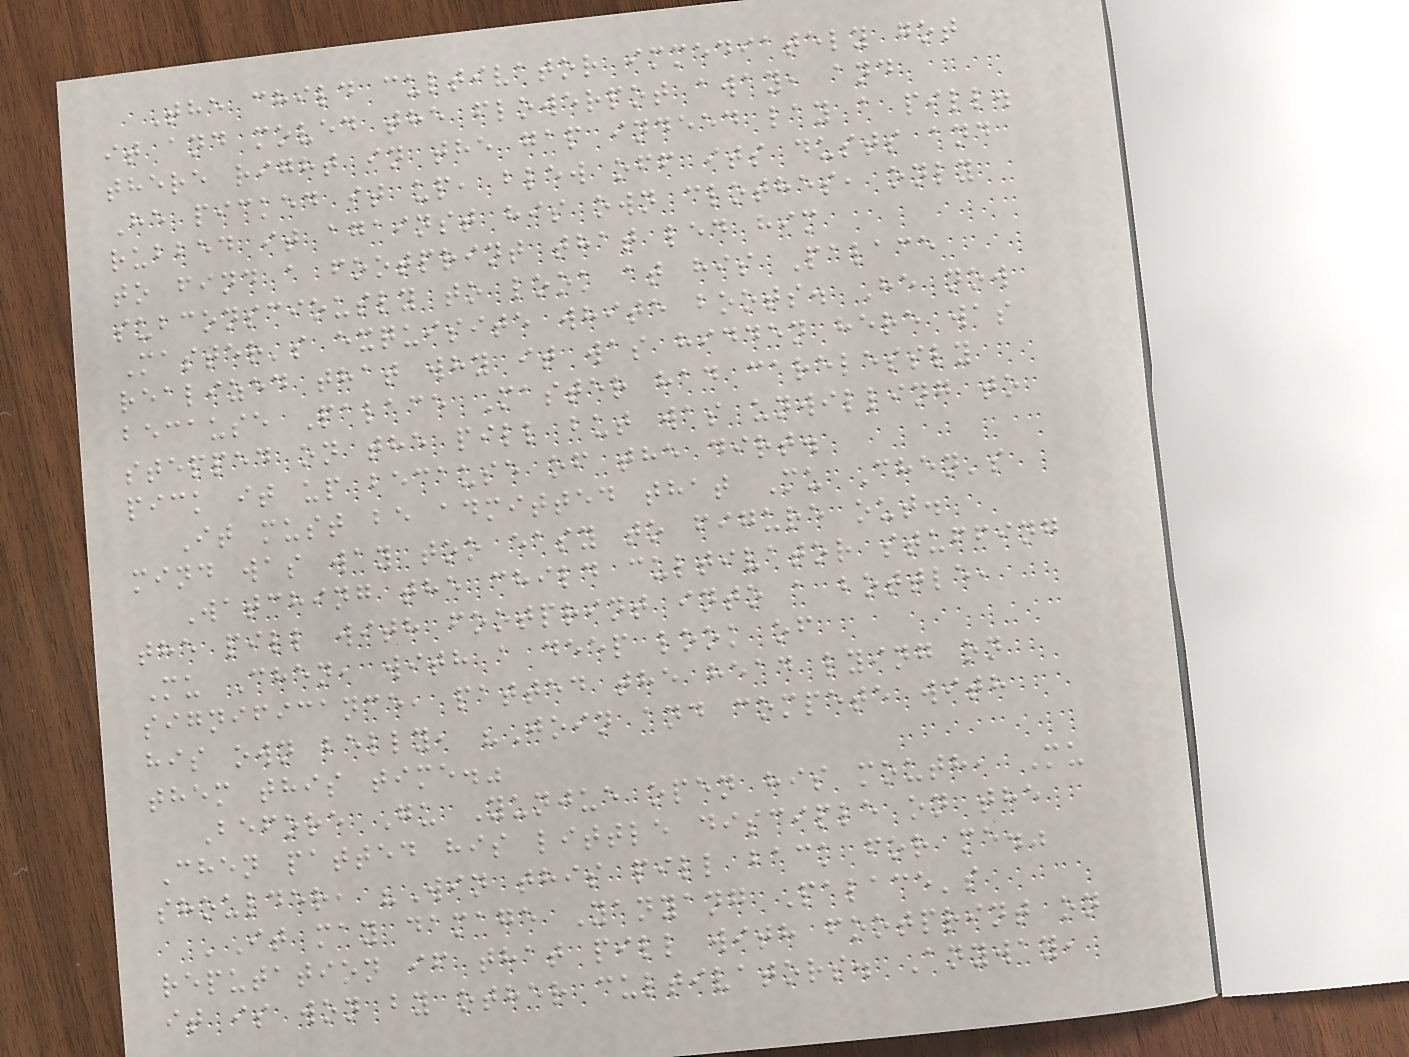The child cultivator immediately got
it and moved the flowerpot away, and
there right in the gap indeed lay a pill.
He picked it up, blew off its dusts and
rubbed it against his own clothes, only
to find a footprint that led him
subconsciously to look at his Palace
Master's exquisite white boots. He now
realized that why it was hidden here was
because Palace Master had carelessly
stepped on the pill but was unwilling to
pick it up because of the dirt.
It must be admitted that Mu Chen's
mind was way too easy to figure out.
Watching the child cultivator stuffing
the pill with footprint into a bottle,
Mu Chen, with a deep look of
significance, patted the head lying on
his own belly, "Join and compete with
them this time."
Before Gu Yunjue open his mouth, Mu
Chen patted his little disciple on the
shoulder, "Win this pill back for me."
'It may damage Yanyang Palace's
reputation if that pill with footprint on
it is won by other cultivators. Anyway,
